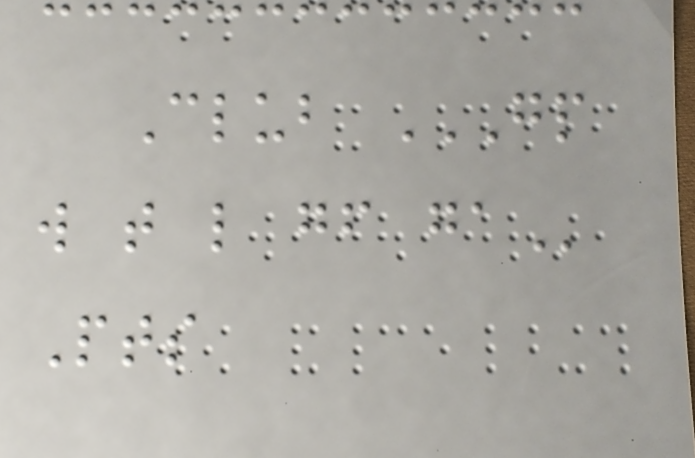Club GP
W T L GF GA
Pts
